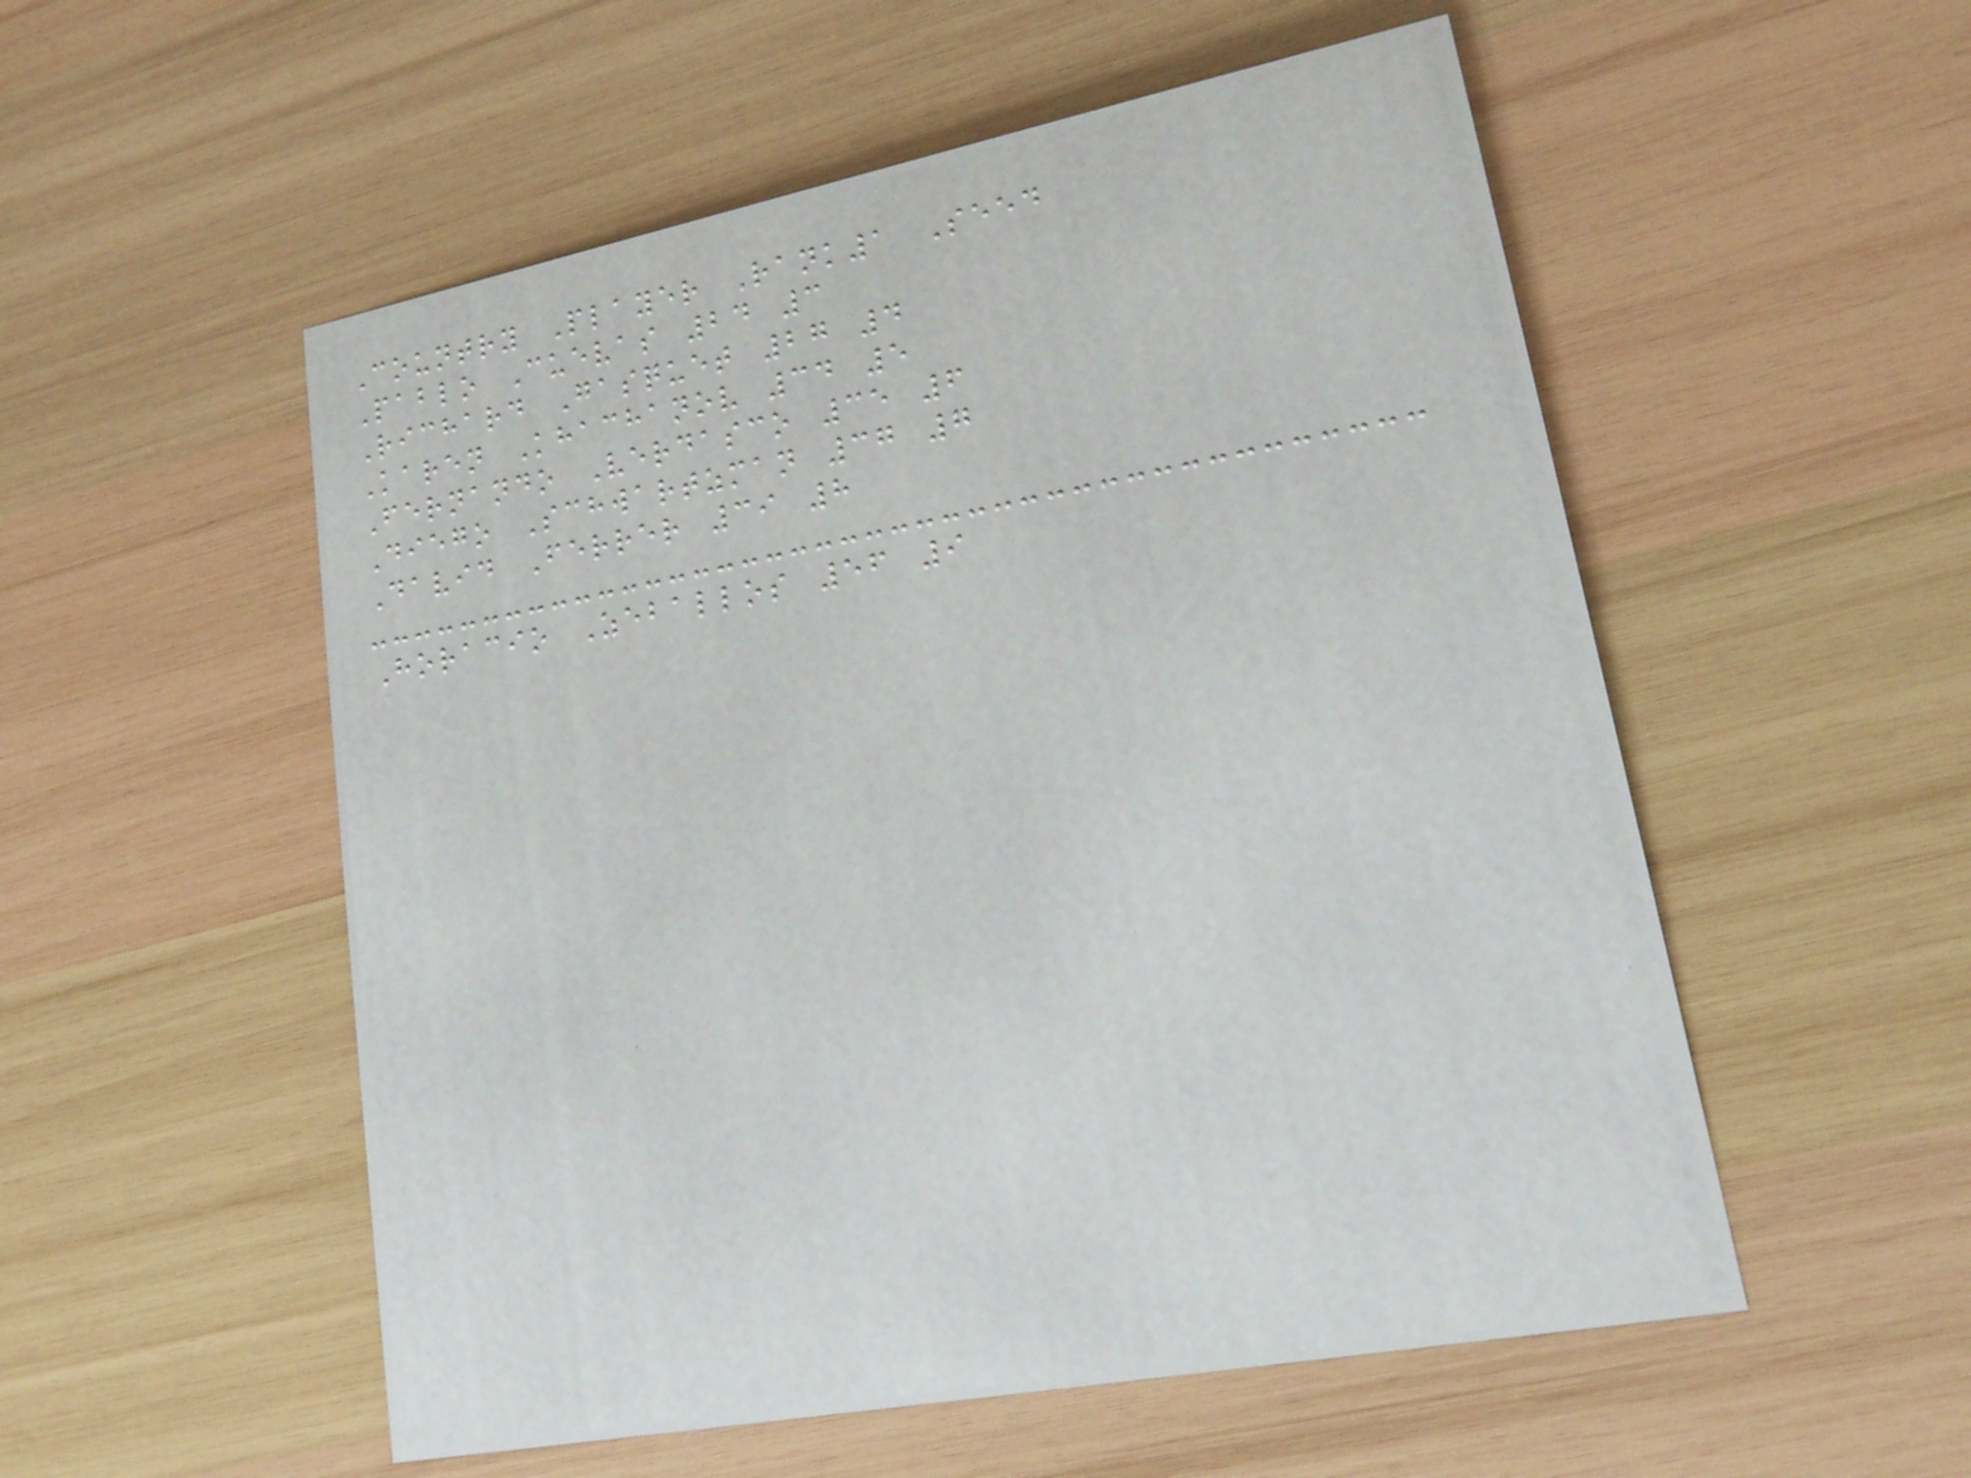Country Player Rank1 Seed
Pablo Cuevas 24 3
Richard Gasquet 27 4
Karen Khachanov 34 5
Fernando Verdasco 35 6
Diego Schwartzman 37 7
David Ferrer 39 8
Horacio Zeballos 56 9
